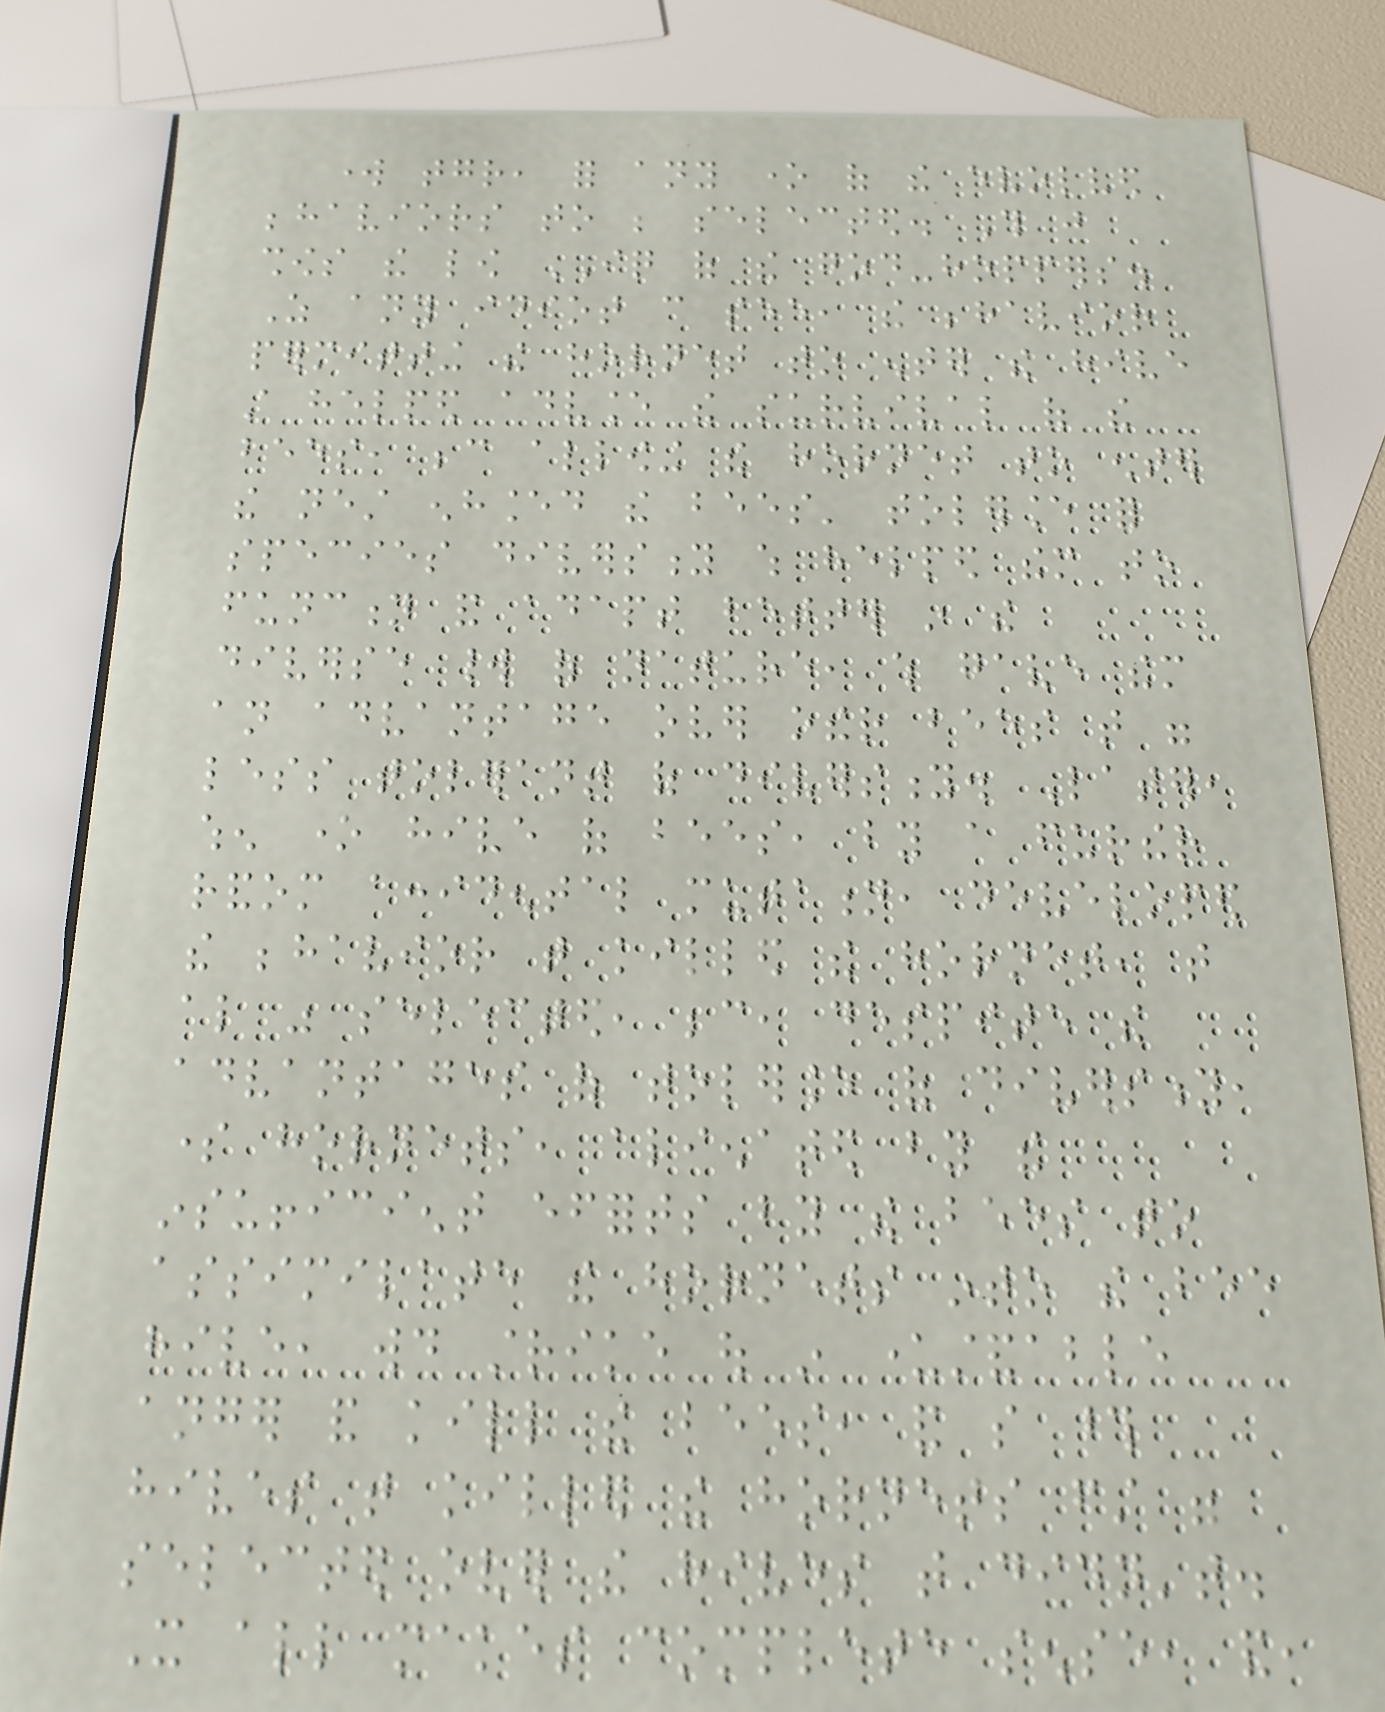work together, for any one of the evolved
behaviors to be selected. This just
shows the low IQ of the god-hoppers.
As any idiot can see, the behavior
permitting the hornet to enter the hive
still helped advance the survival of the
bees, because allowing the hornet to enter
the nest enhanced the bees' tolerance for
species diversity which helped them to
function and adapt better in the
diverse world of nature, which gave them
an advantage over other bees that were
less tolerant of diversity. Later,
when one hive of bees, by a further
random accidental mutation, developed
the behavior that killed the hornet, that
also was selected, because, despite the
advantages of tolerance of diversity,
some hornets, alienated by the
insufficient efforts by the bees to
assimilate the hornets into the bee
hive, would strike out in understandable
anger and kill the bees, and so those
hives that killed the hornets first were
selected over the hives that didn't.
It all makes complete sense, and,
